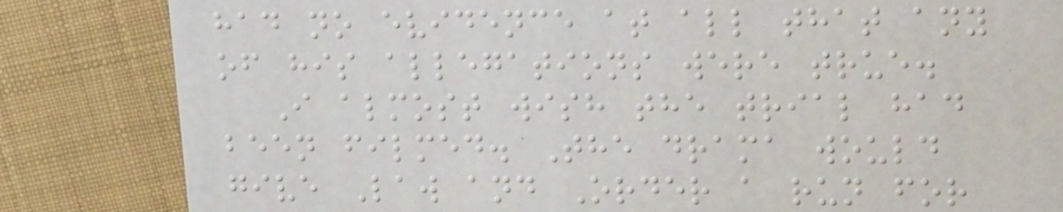had no evidence at all that any
of his allegations were true.
I almost wish the trial had
been filmed. The drama would
give Law and Order a run for
